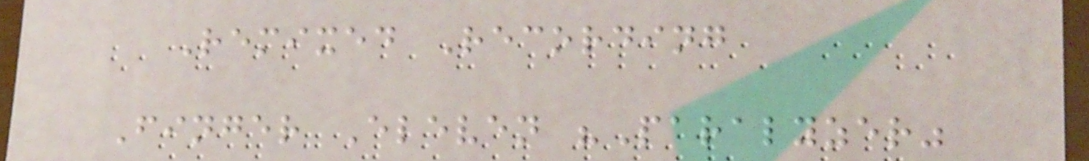Remixed Recording
Finger Eleven "Paralyzer"
